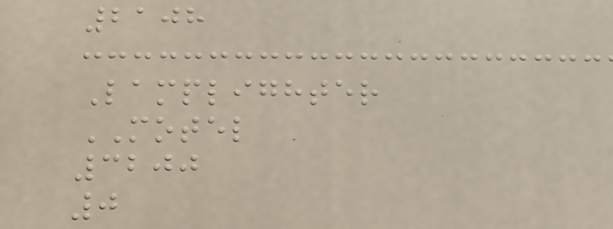2108
Lamplighter
MOTEL
3200
0
